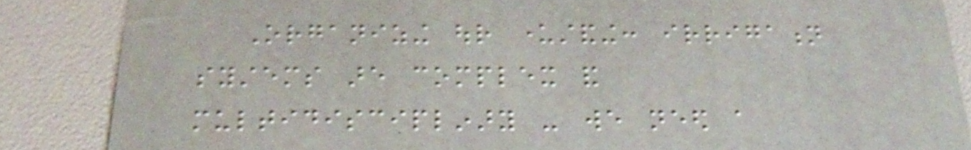Organizing our understanding: irrigation
systems are complex and
multidisciplinary - we need a
